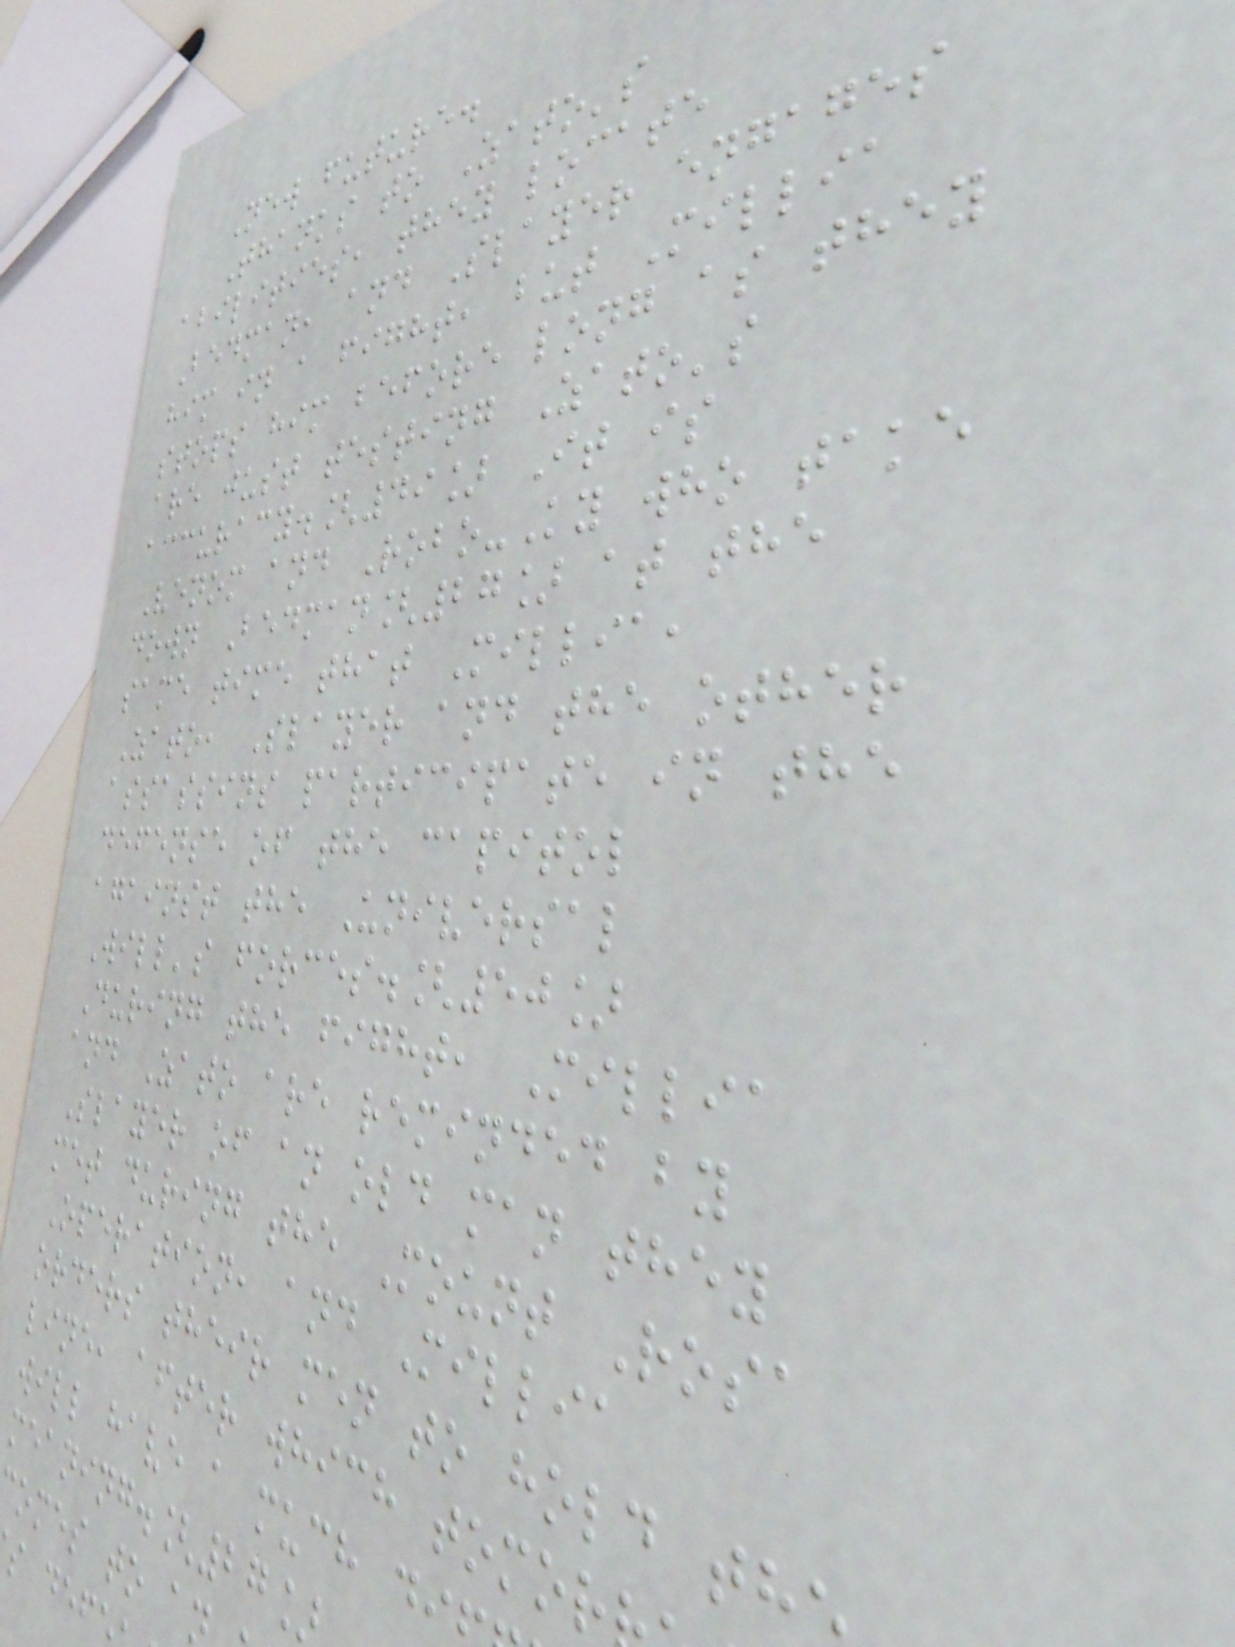New future.
Thanks to Zato's
abilities, they locate
Bedman, and Slayer engages
him in a fight, but Millia
stops him before long as they
are just testing Zato's
accuracy.[49] It is
Venom and Robo-Ky who take
down Bedman[27] at the
same time that Millia,
Zato, Slayer and the other
assassins participate in the
defense of the capitol
against the Universal
Will's forces.[50]
During the fight, Millia
and Zato are reminded by
Slayer of an old man they
met during the Mount Rosa
Operation, and Millia
orders their men to hold th
line, after which tomor
will have a much di
meaning.[27
omes to a
